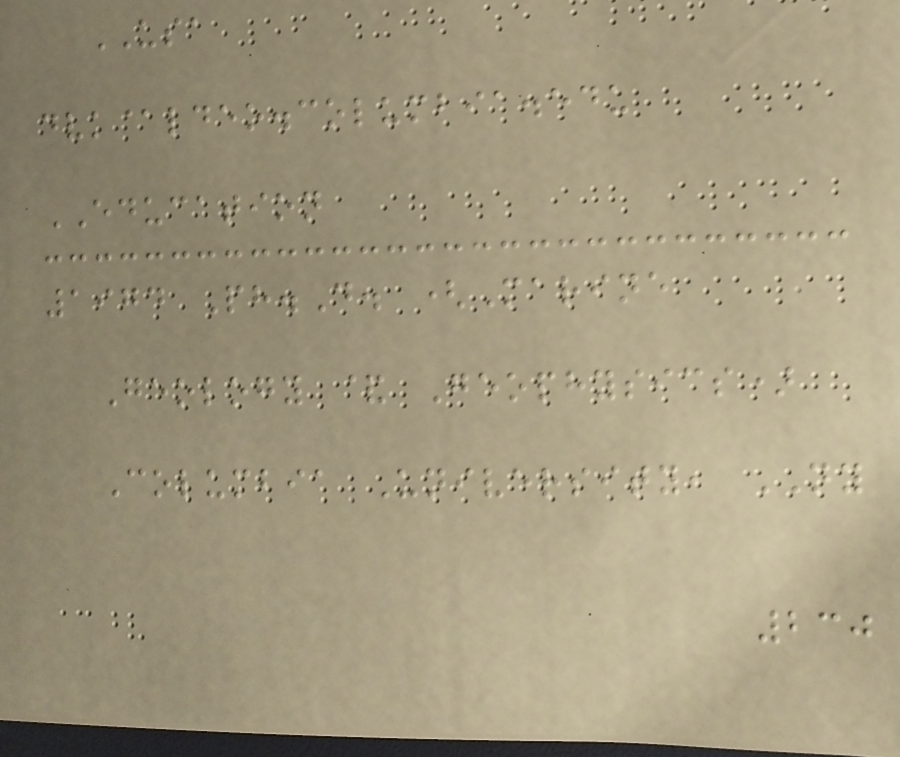USA
dvk@ldeo.columbia.edu
EDUCATION
1974 Ph.D. (Marine
Geology & Geophysics)
Columbia University, NY
230
